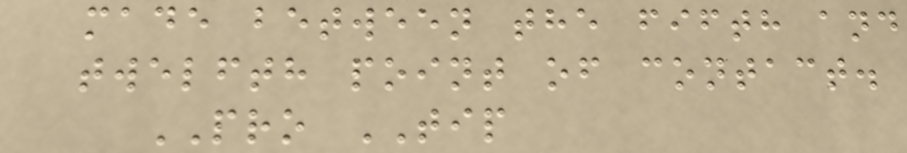made between the fifth and
twelfth point of contact.
PRO TIP
